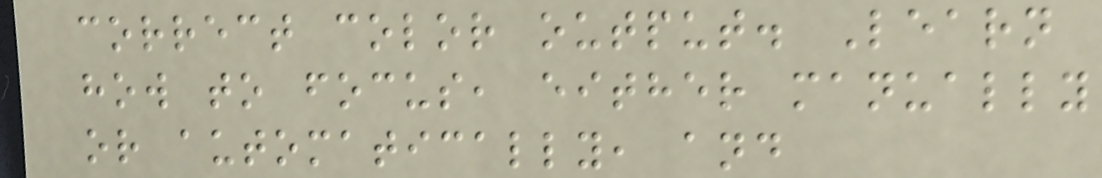correct color output. Learn
how to focus, either manually
or automatically, and
